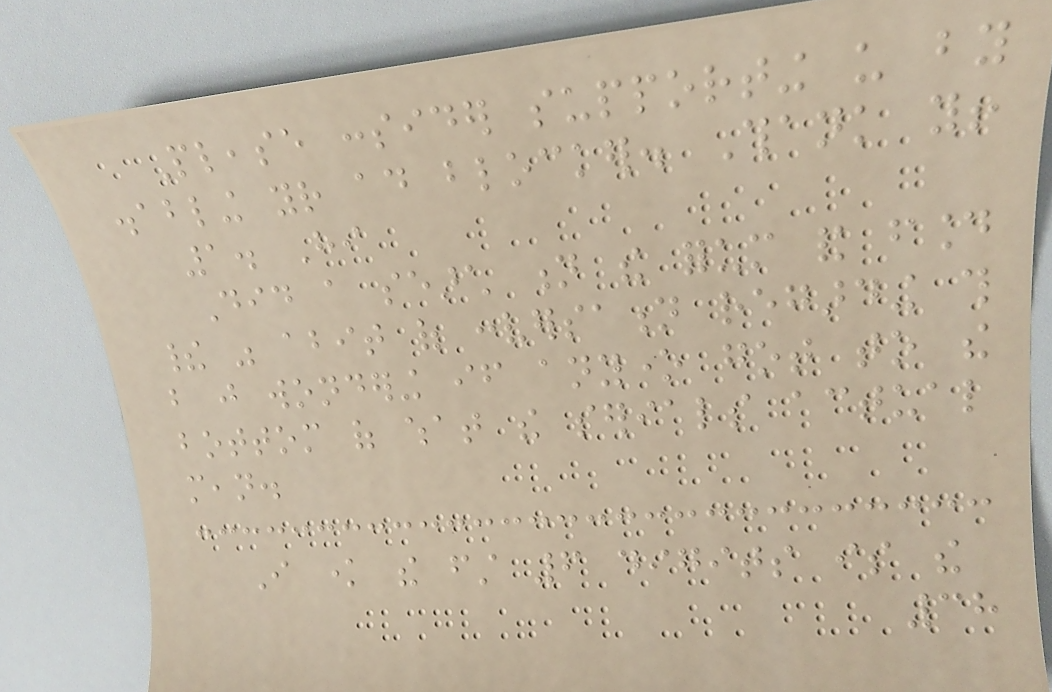Please consider supporting us by
disabling your ad blocker. Thank you!
1. Hi
Did a search n the forum and found
their was abit of conversation regarding this
but just wondering if anyone got to the
bottom of what the serials actual
mean.
I know the first 6 digits is the
38
